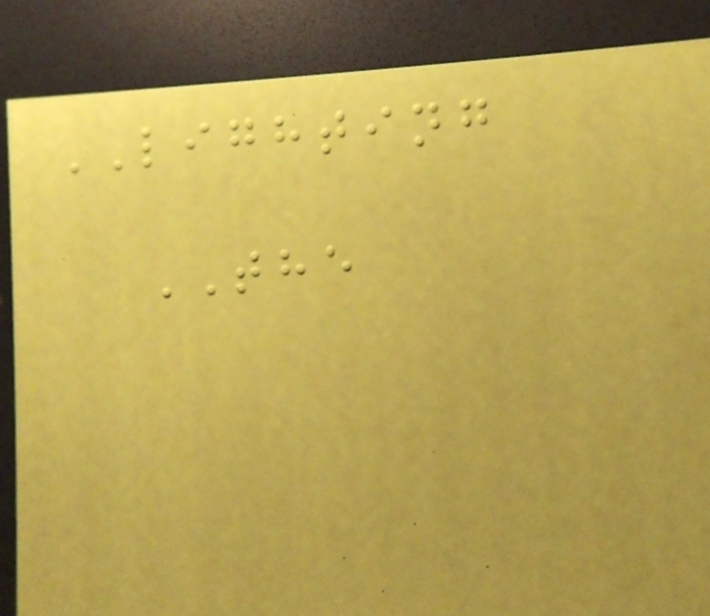LIGHTING
THE
